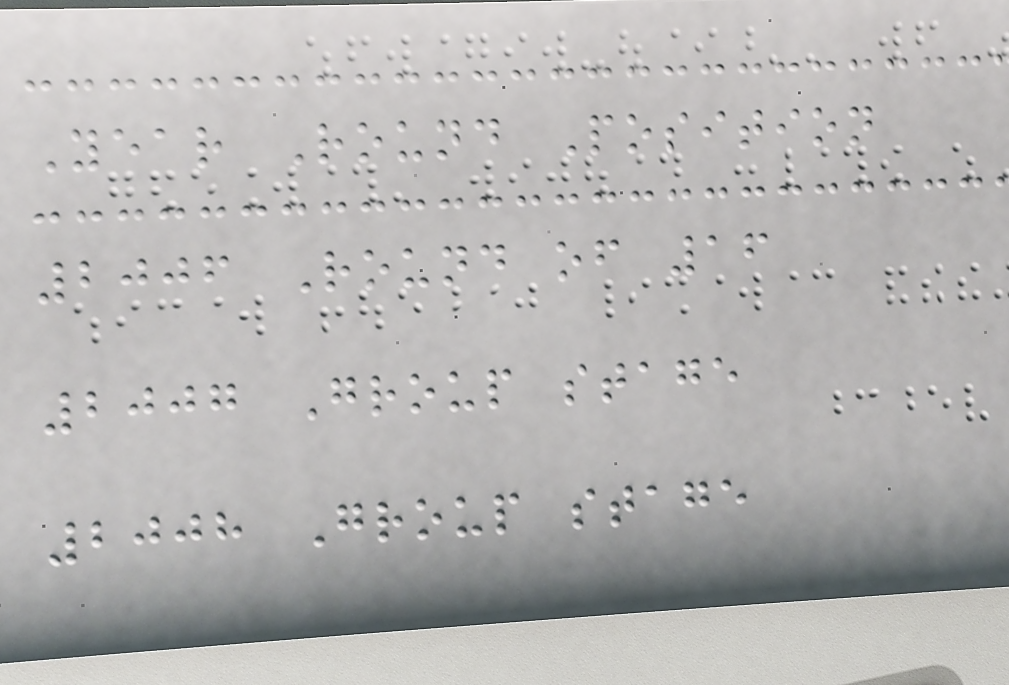Year Round Position
2006 Round of 16
2007 Group stage
2008 Group stage
